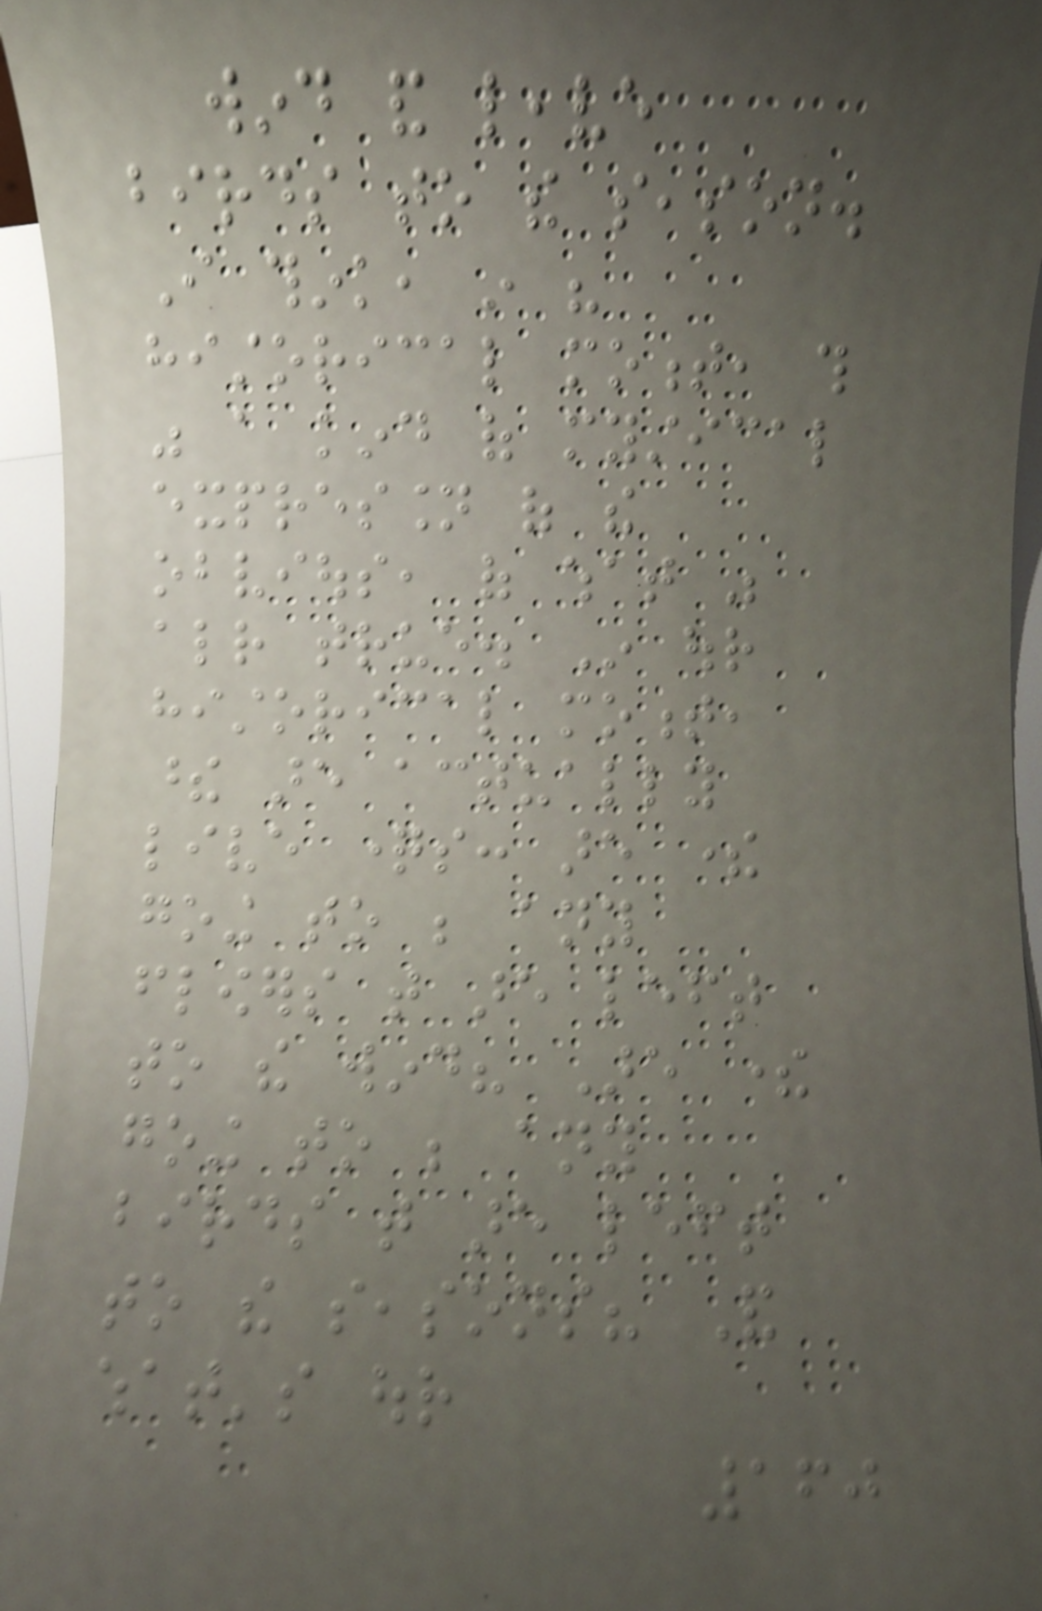wind and leave
birds to the season.
I think, in his
historical moment, this
was a kind of mystical
expression of the
obvious, of what was
already true. In our
historical moment,
these are actually
live questions: are there
going to be any
flowers that are left
to the wind? Are there
going to be any
birds that are left
to the seasons? And
what's our
160
